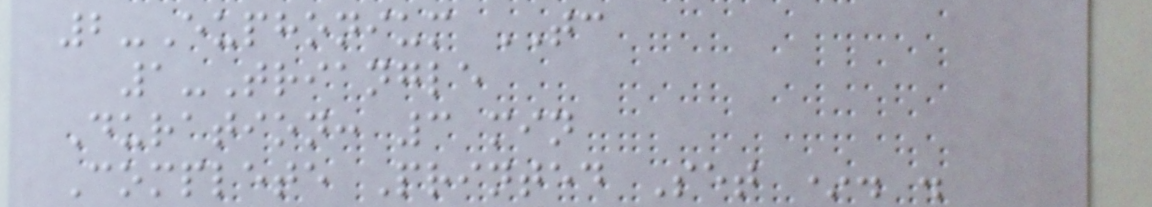2-Euphonium TC
1-Triangle
Duration: 3 min
Complete Printed Set *. .
